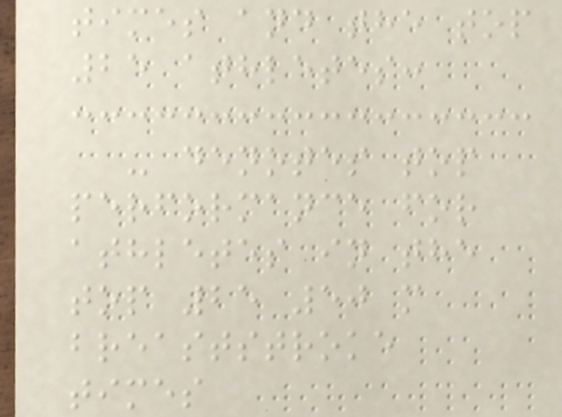times and the top
25 athletes:
- denotes top
performance for
athletes in the
top 25 50 m
breaststroke
times
